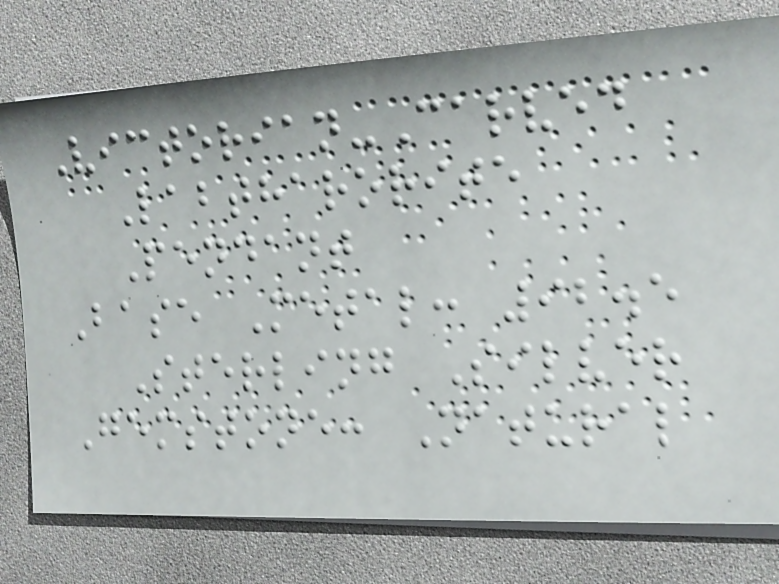Victorian-Carved
Labtharorite
Pendant
Base Metal: 92.5
Sterling Silver
Gemstone: Natural
